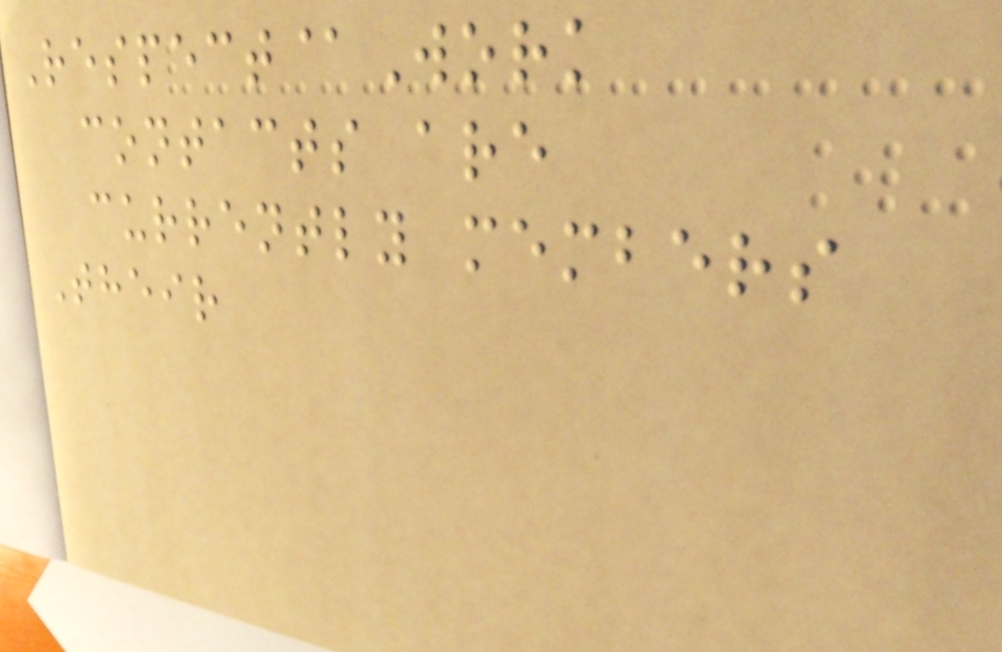Respect@Work
contacts are
currently members
Their
